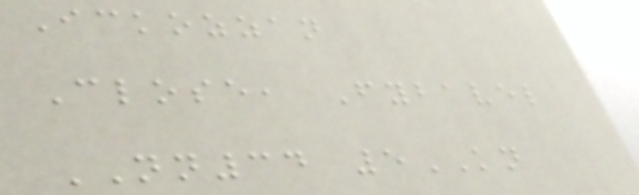Ickozzan
Close, Fybavel
NN34 5KN
